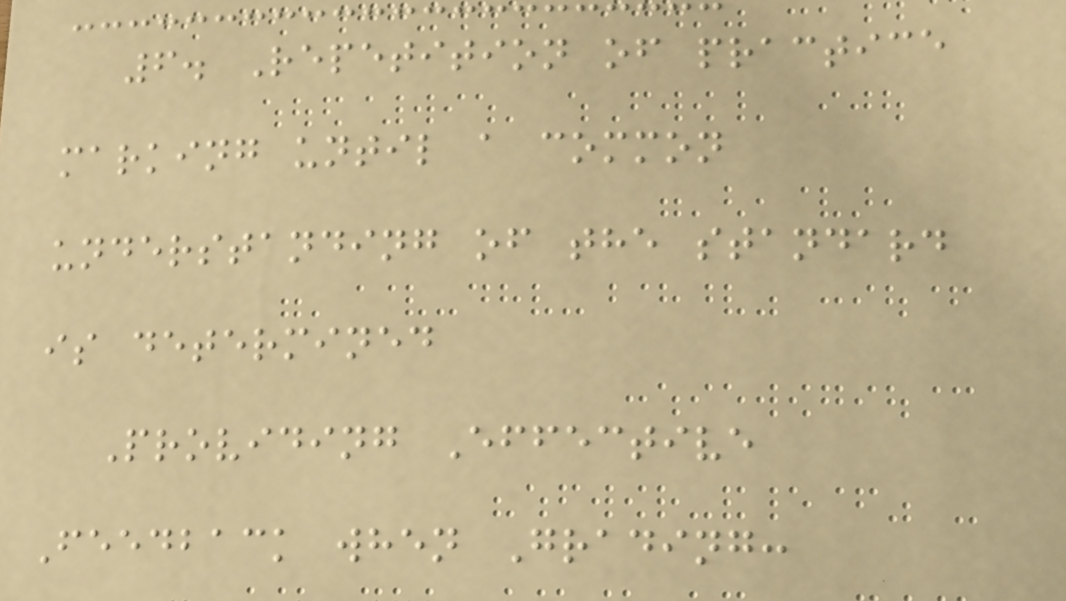6. Repetition of practice
marking until a common
understanding of the standard
is determined
Providing Effective
Feedback when Grading:
